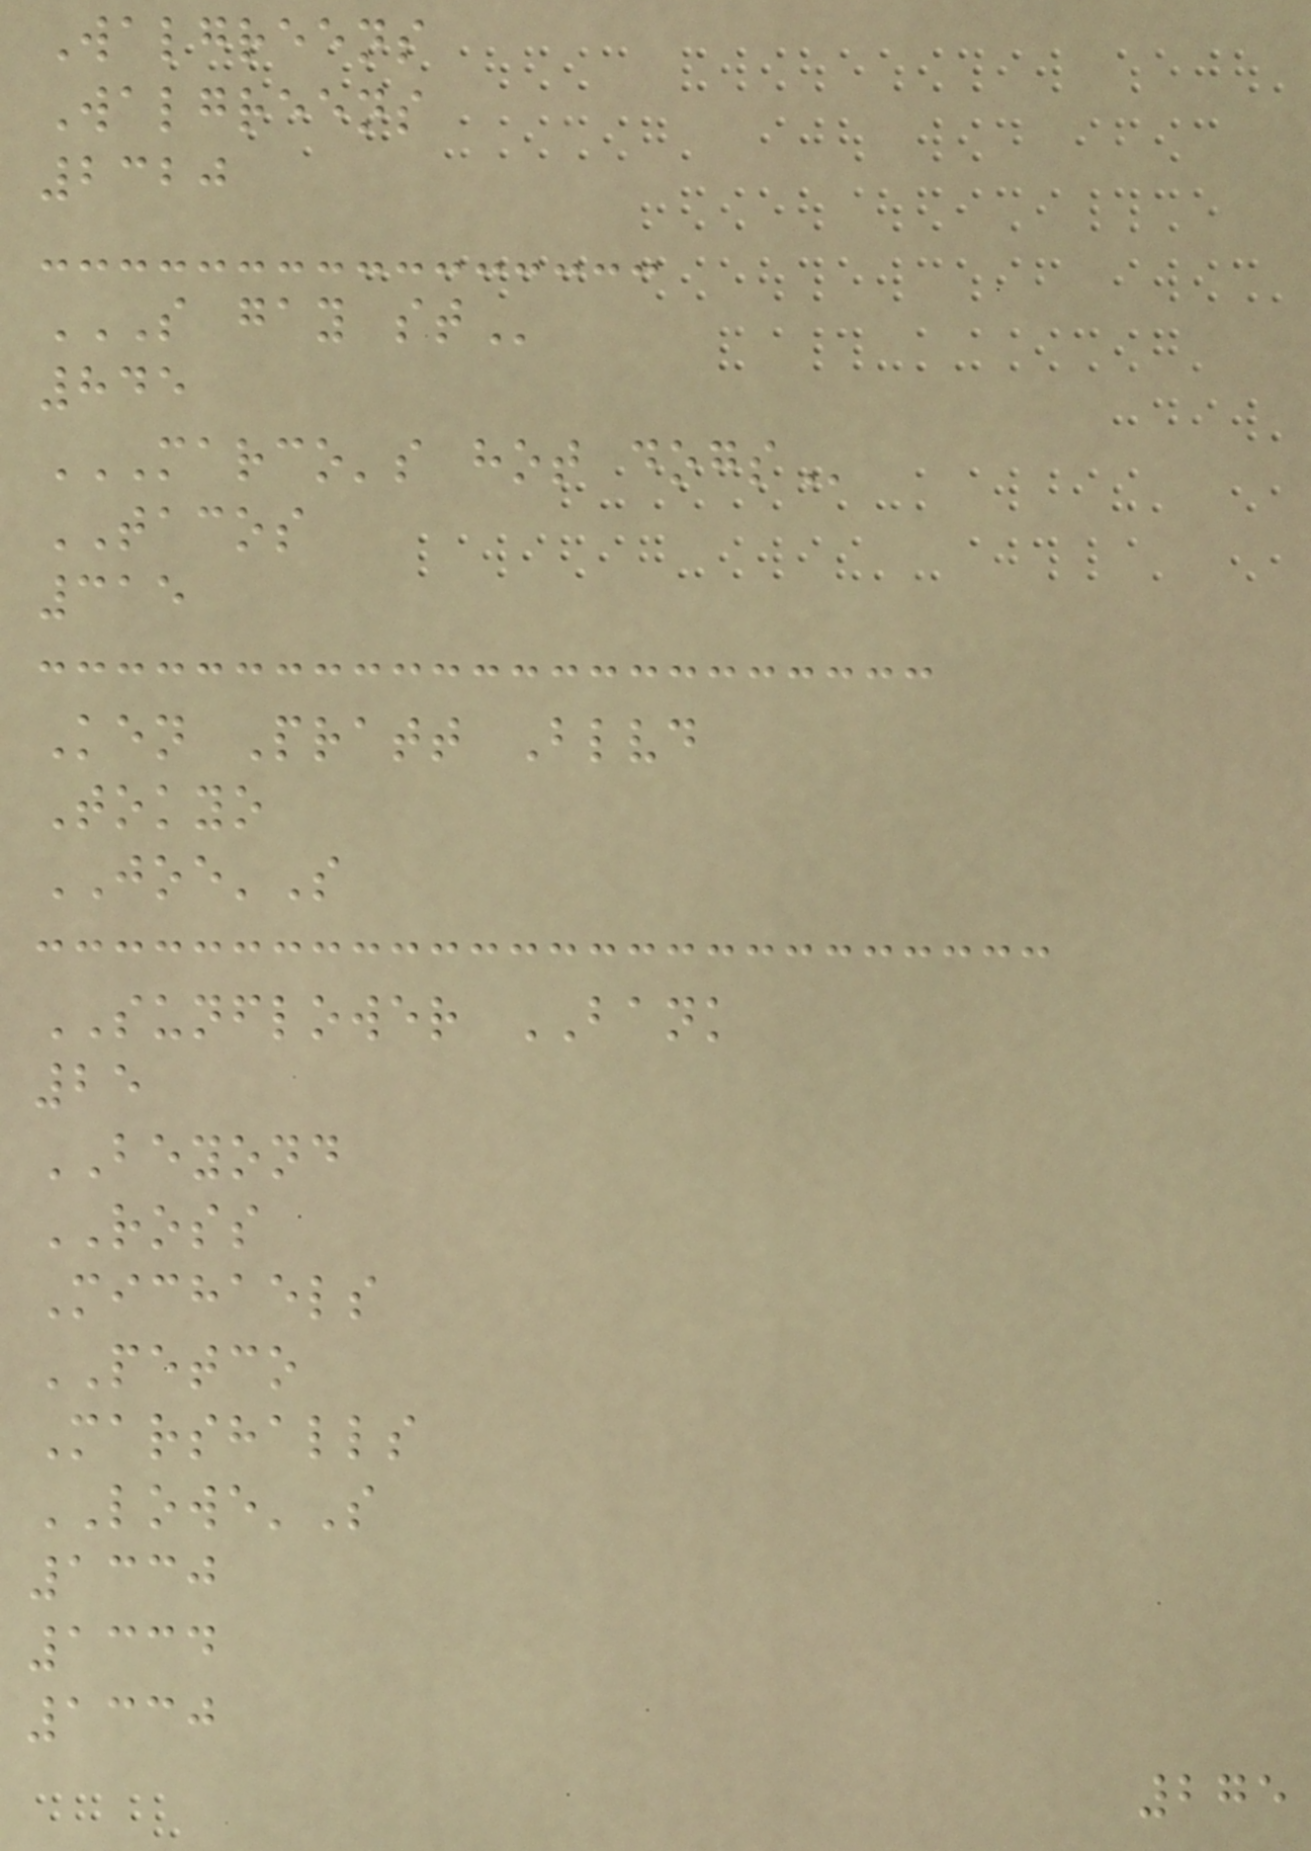Walgreens
Walgreens
2320
S GAY ST
845
MARCO'S HOT DOGS
TACOS
315
Ken Pratt Blvd
Tokyo
JOE'S
SUNFLOWER BANK
25
BEYOND
ROSS
Michaels
PETCO
Marshalls
LOWE'S
1330
1334
1330
275
